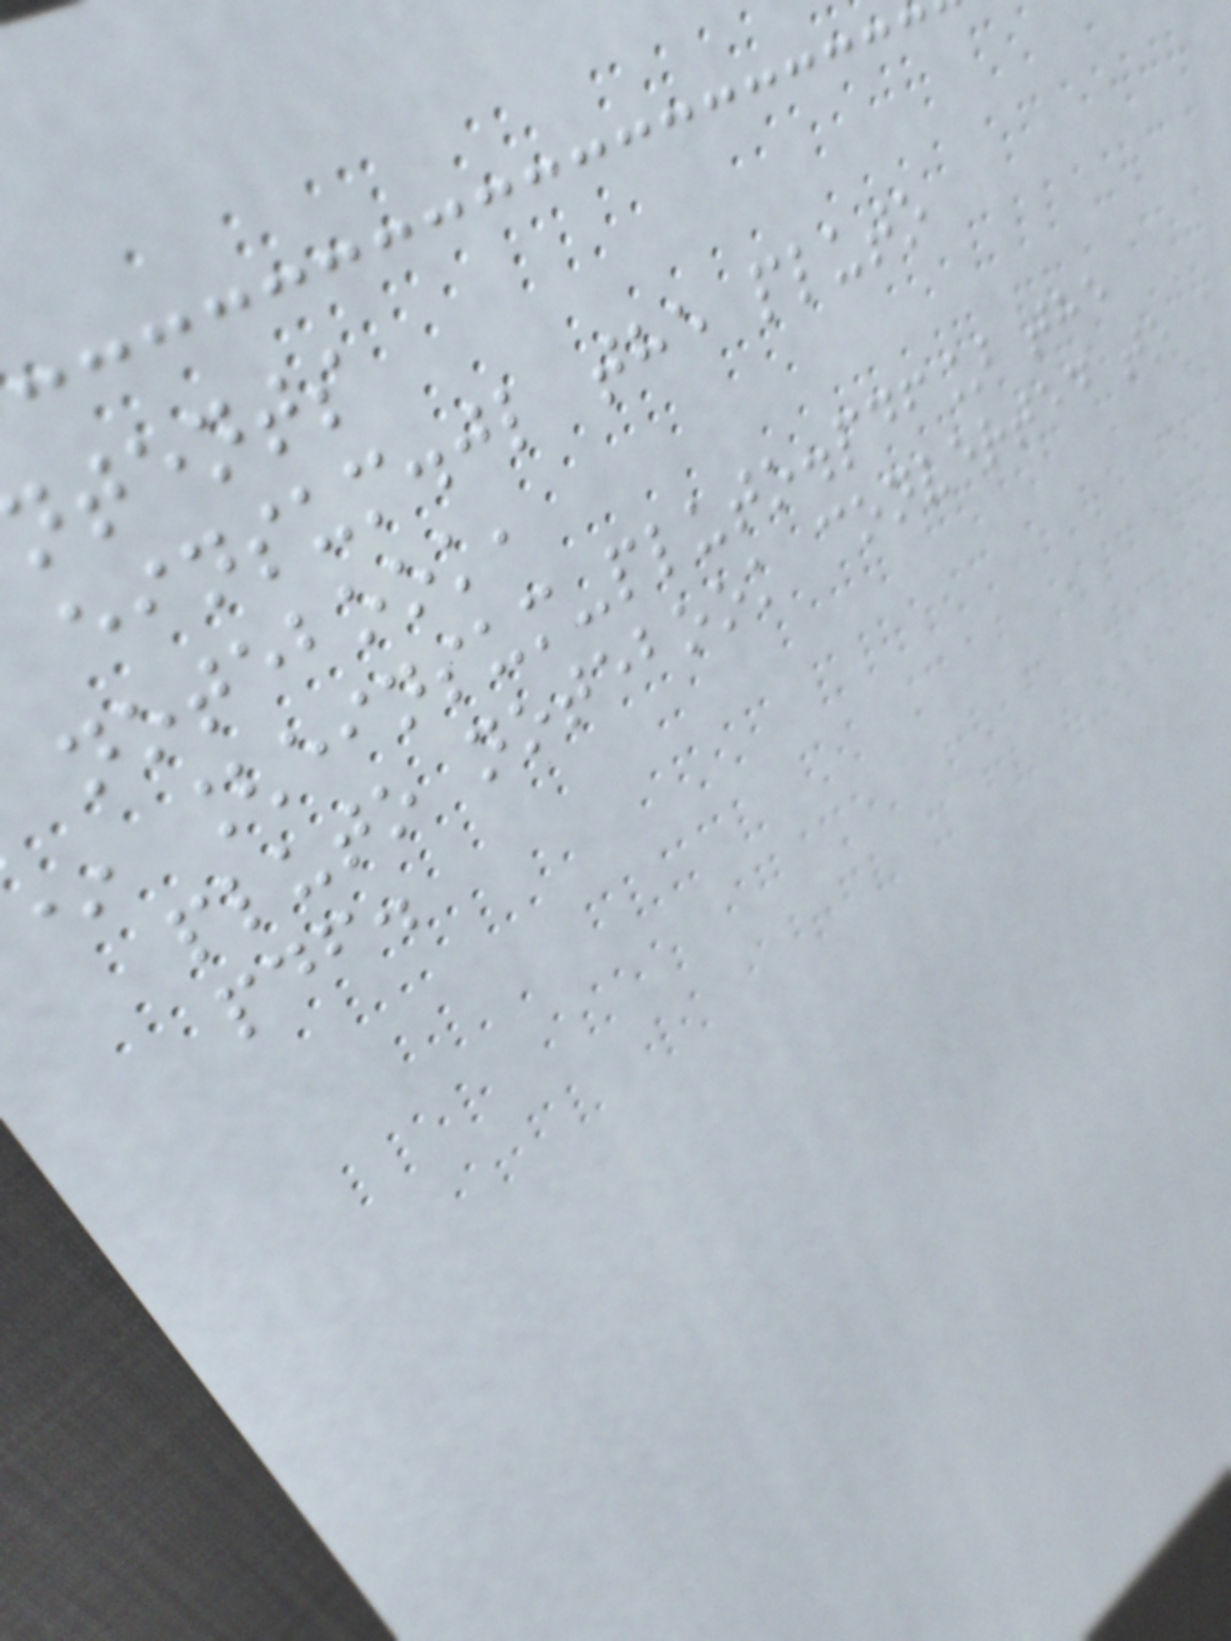tents
einsum.jl the pluto
notebook,
[einsum-pluto.pdf] the
pluto notebook converted to
pdf.
